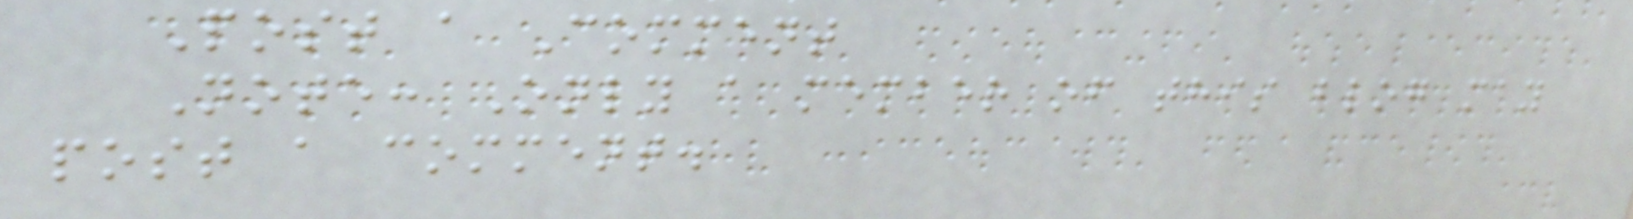Post a Comment
Note: Only a member of this blog may
post a comment.
